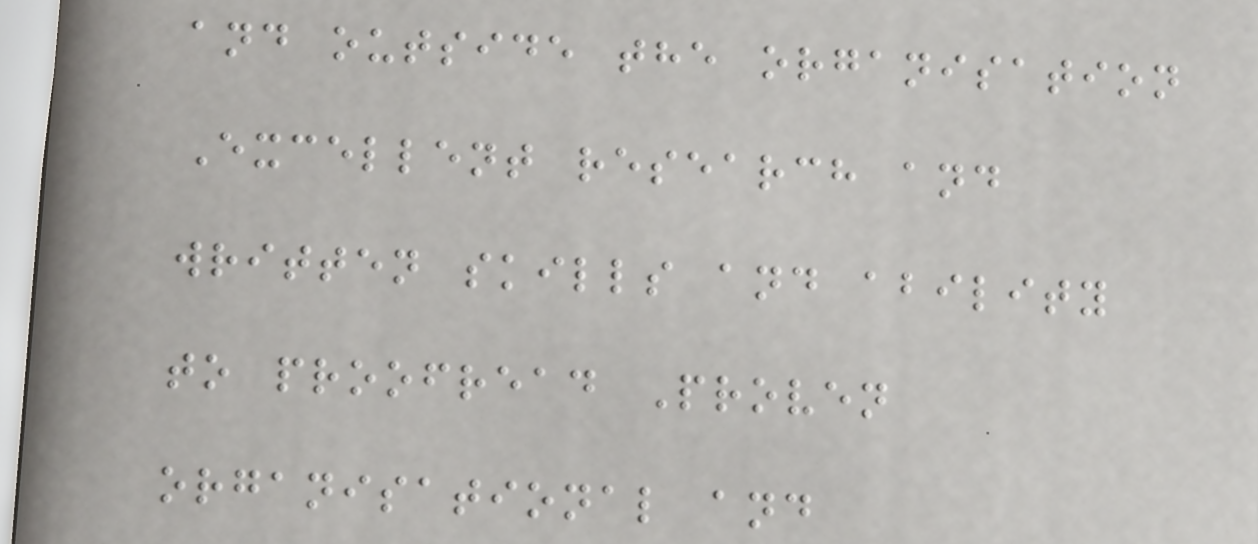and outside the organisation
Excellent research and
written skills and ability
to proofread Proven
organisational and
